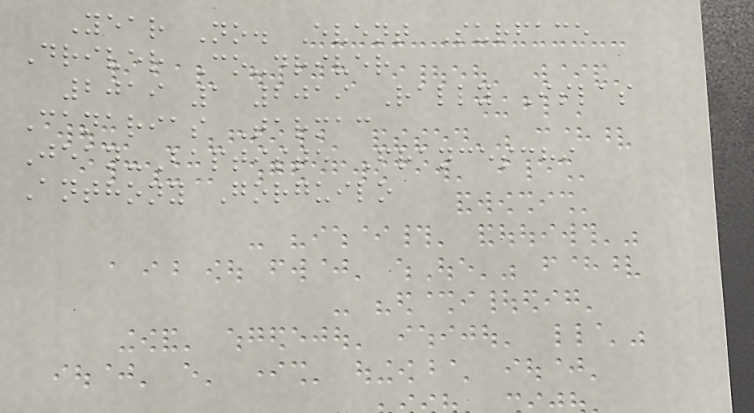Year No. Event Surface
Driver Co-driver
2019 1 2019 Rally Islas
Canarias Tarmac
Jean-Baptiste Franceschi
Anthony Gorguilo
